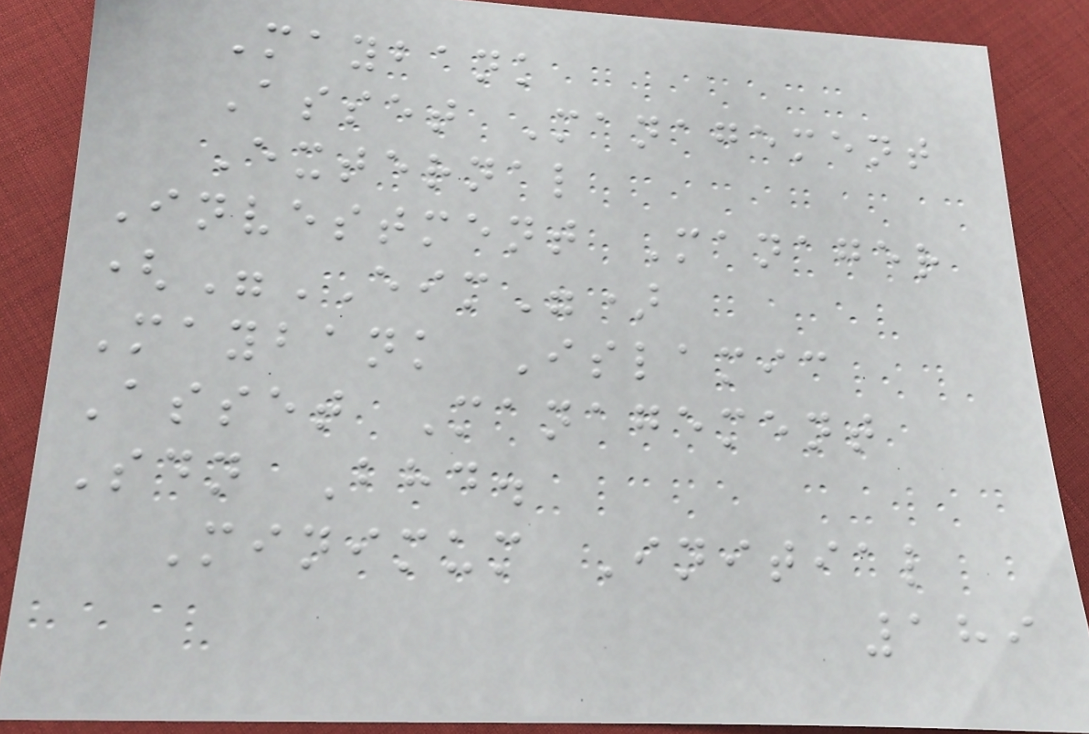Maybank
Asset Management
External
Investment Manager
("EIM")
Maybank Islamic
Asset Management
Sdn Bhd.
Minimum Initial
189
